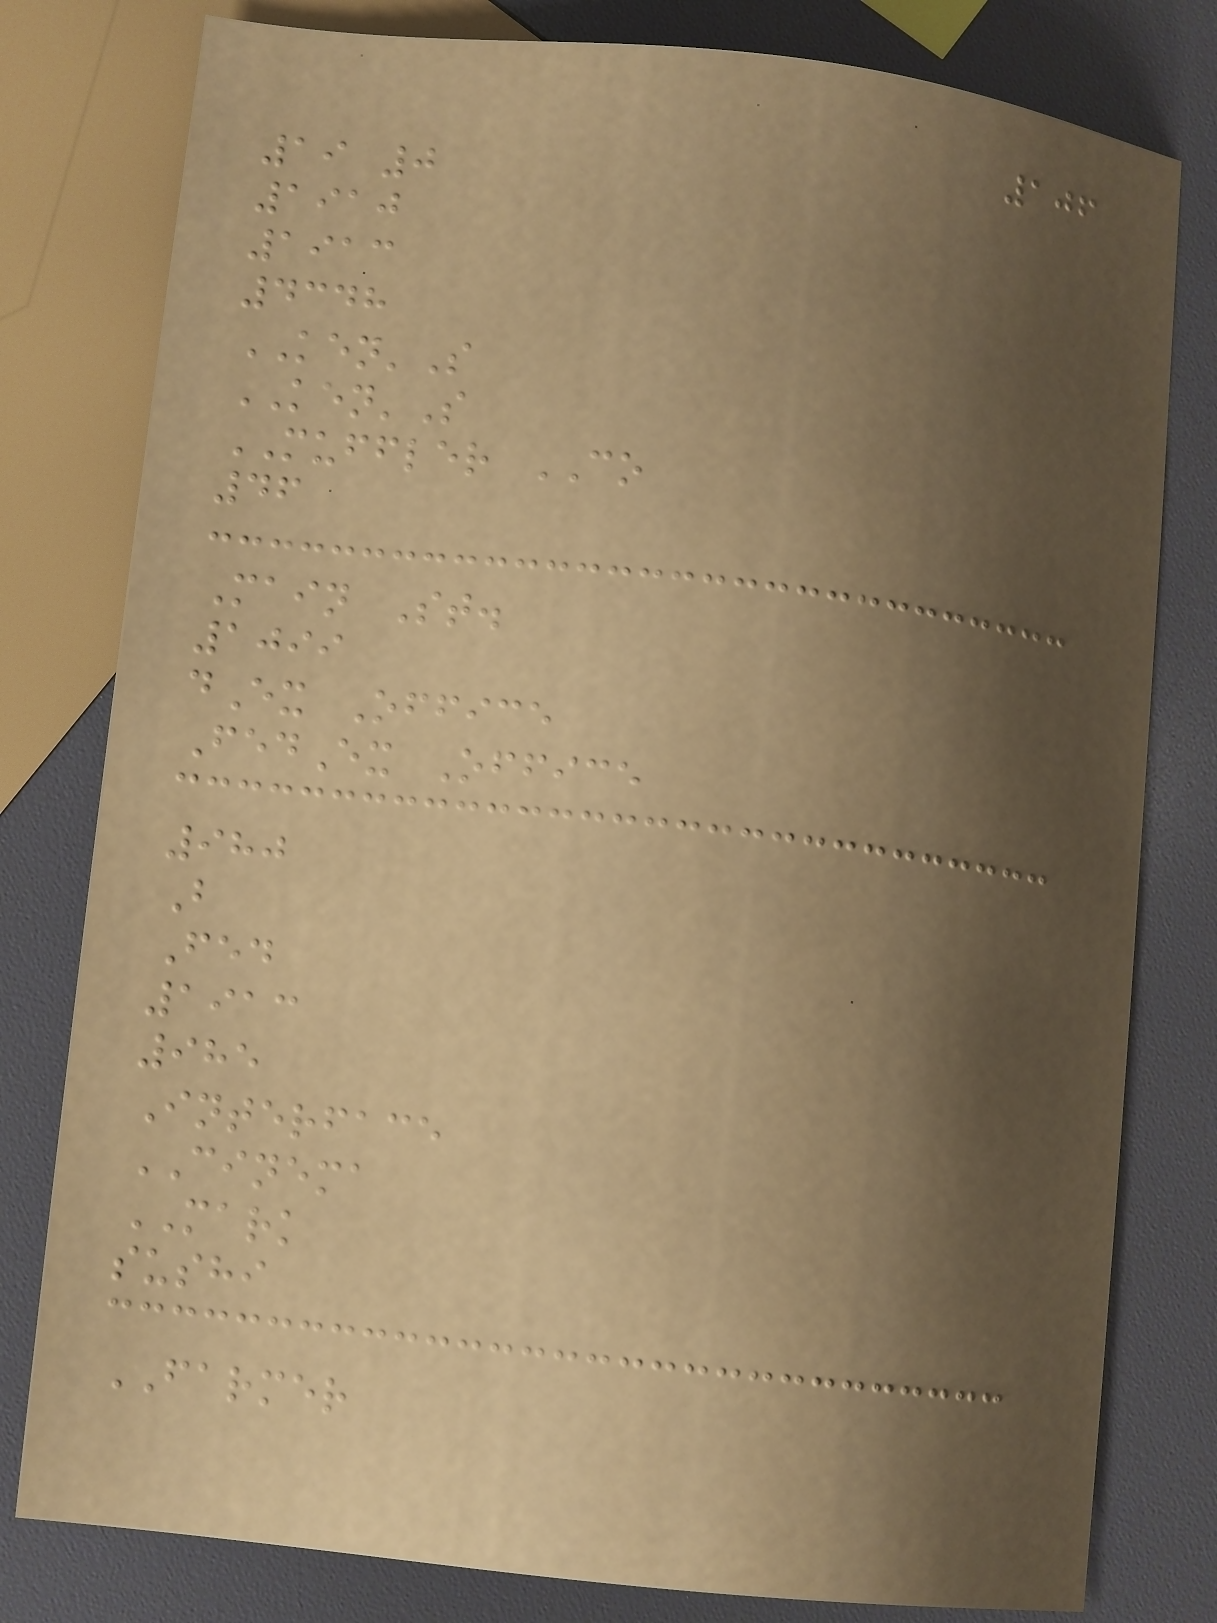106
19 0
1910
1913
4348
KEN'S
KEN'S
MUFFLER CO
46
Main St.
1099
dEx Office
FedEx Office
980
B
Fed
1913
985
Interface
CINEMA
MARK
sushi
FARMER
